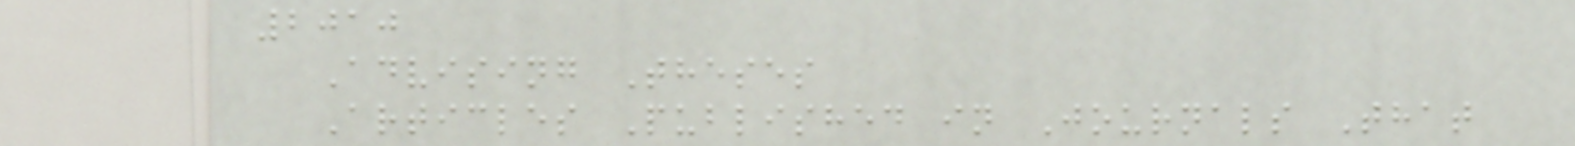2010
Advising Theses
Articles Published in Journals That
